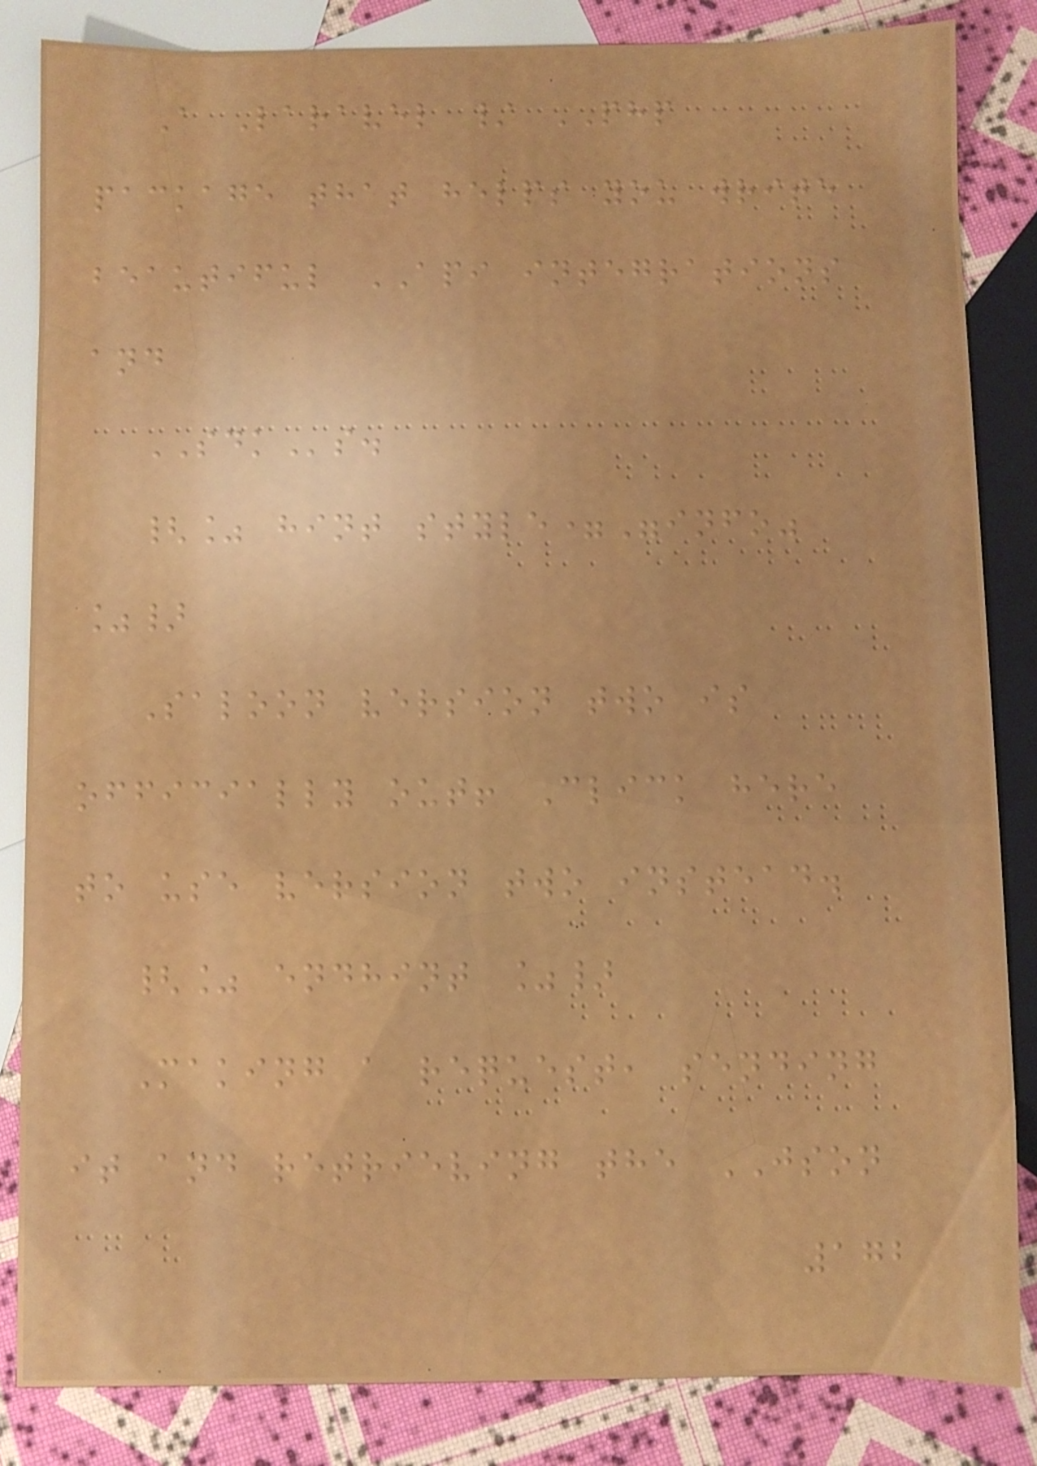A Laravel / PHP
package that helps you write
beautiful API integrations
and
SDKs.
{% hint style="info"
%}
Saloon version two is
officially out! Click here
to use version two instead.
{% endhint %}
Making a request, sending
it and retrieving the JSON
172
